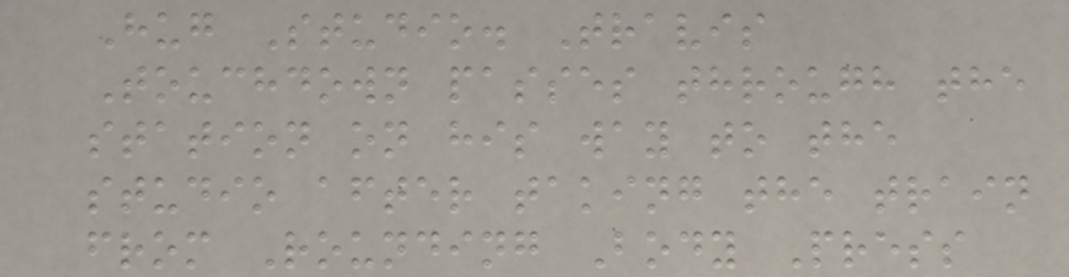Hug Studio. Travis
Touchdown passes through the
station on his way to the
studio after taking the train
from Rounding Body Press
